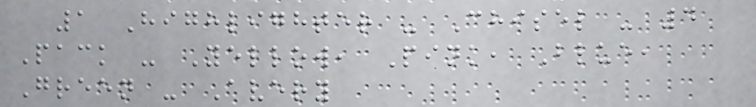1 Highlighter - Chisel - 4
Pack - Yellow, Pink, Blue,
Green - Avery
